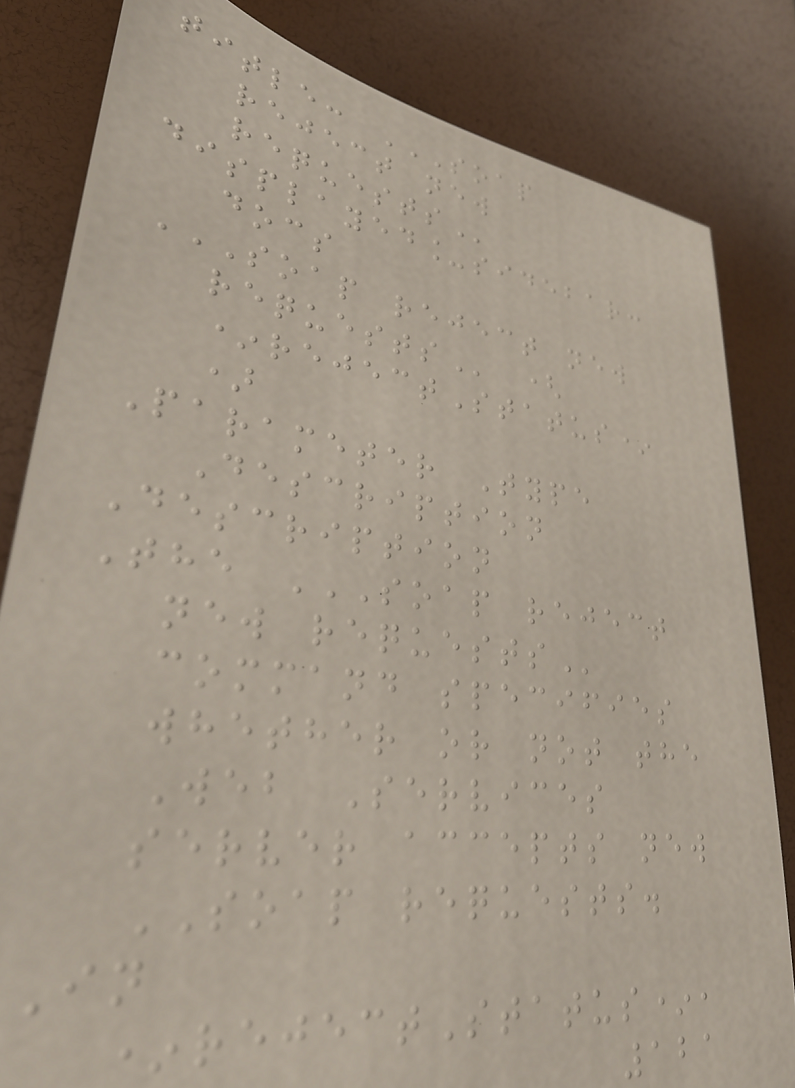title: SOAP
REJECT NEW
REQUESTS
displayed_sidebar:
docs
SOAP REJECT NEW
REQUESTS (
*rejectStatus*
)
Parameter Type
Description
Description
The SOAP REJECT
NEW REQUESTS
command specifies
whether or not the
Web Services
server accepts new
SOAP requests.
In
*rejectStatus*,
121
